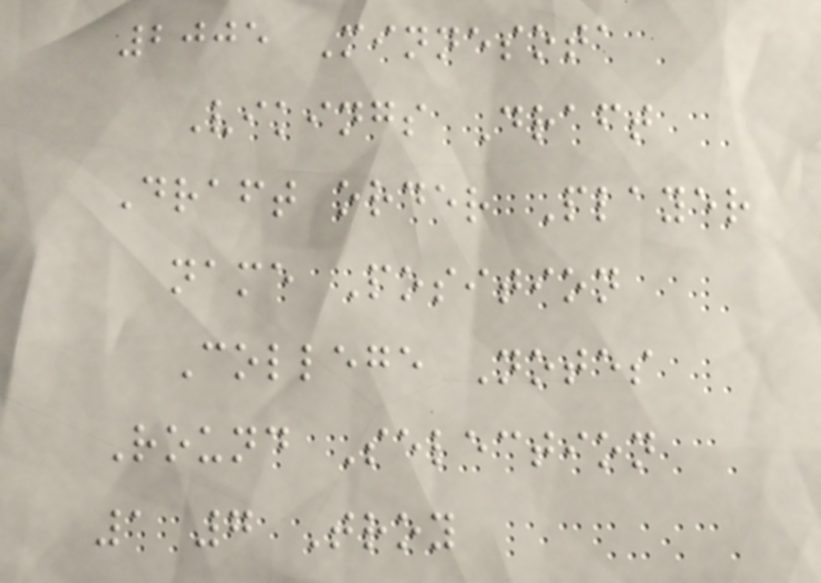2005 Minnesota
Vikings Draft
Draft order Player
name Position
College Notes
Round Selection
1 7 Troy
